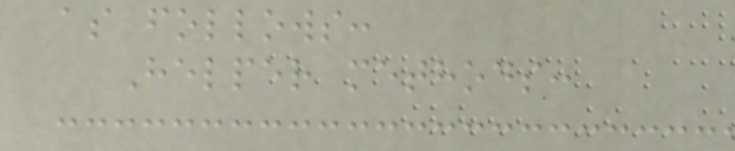as follows:
Helper methods:
